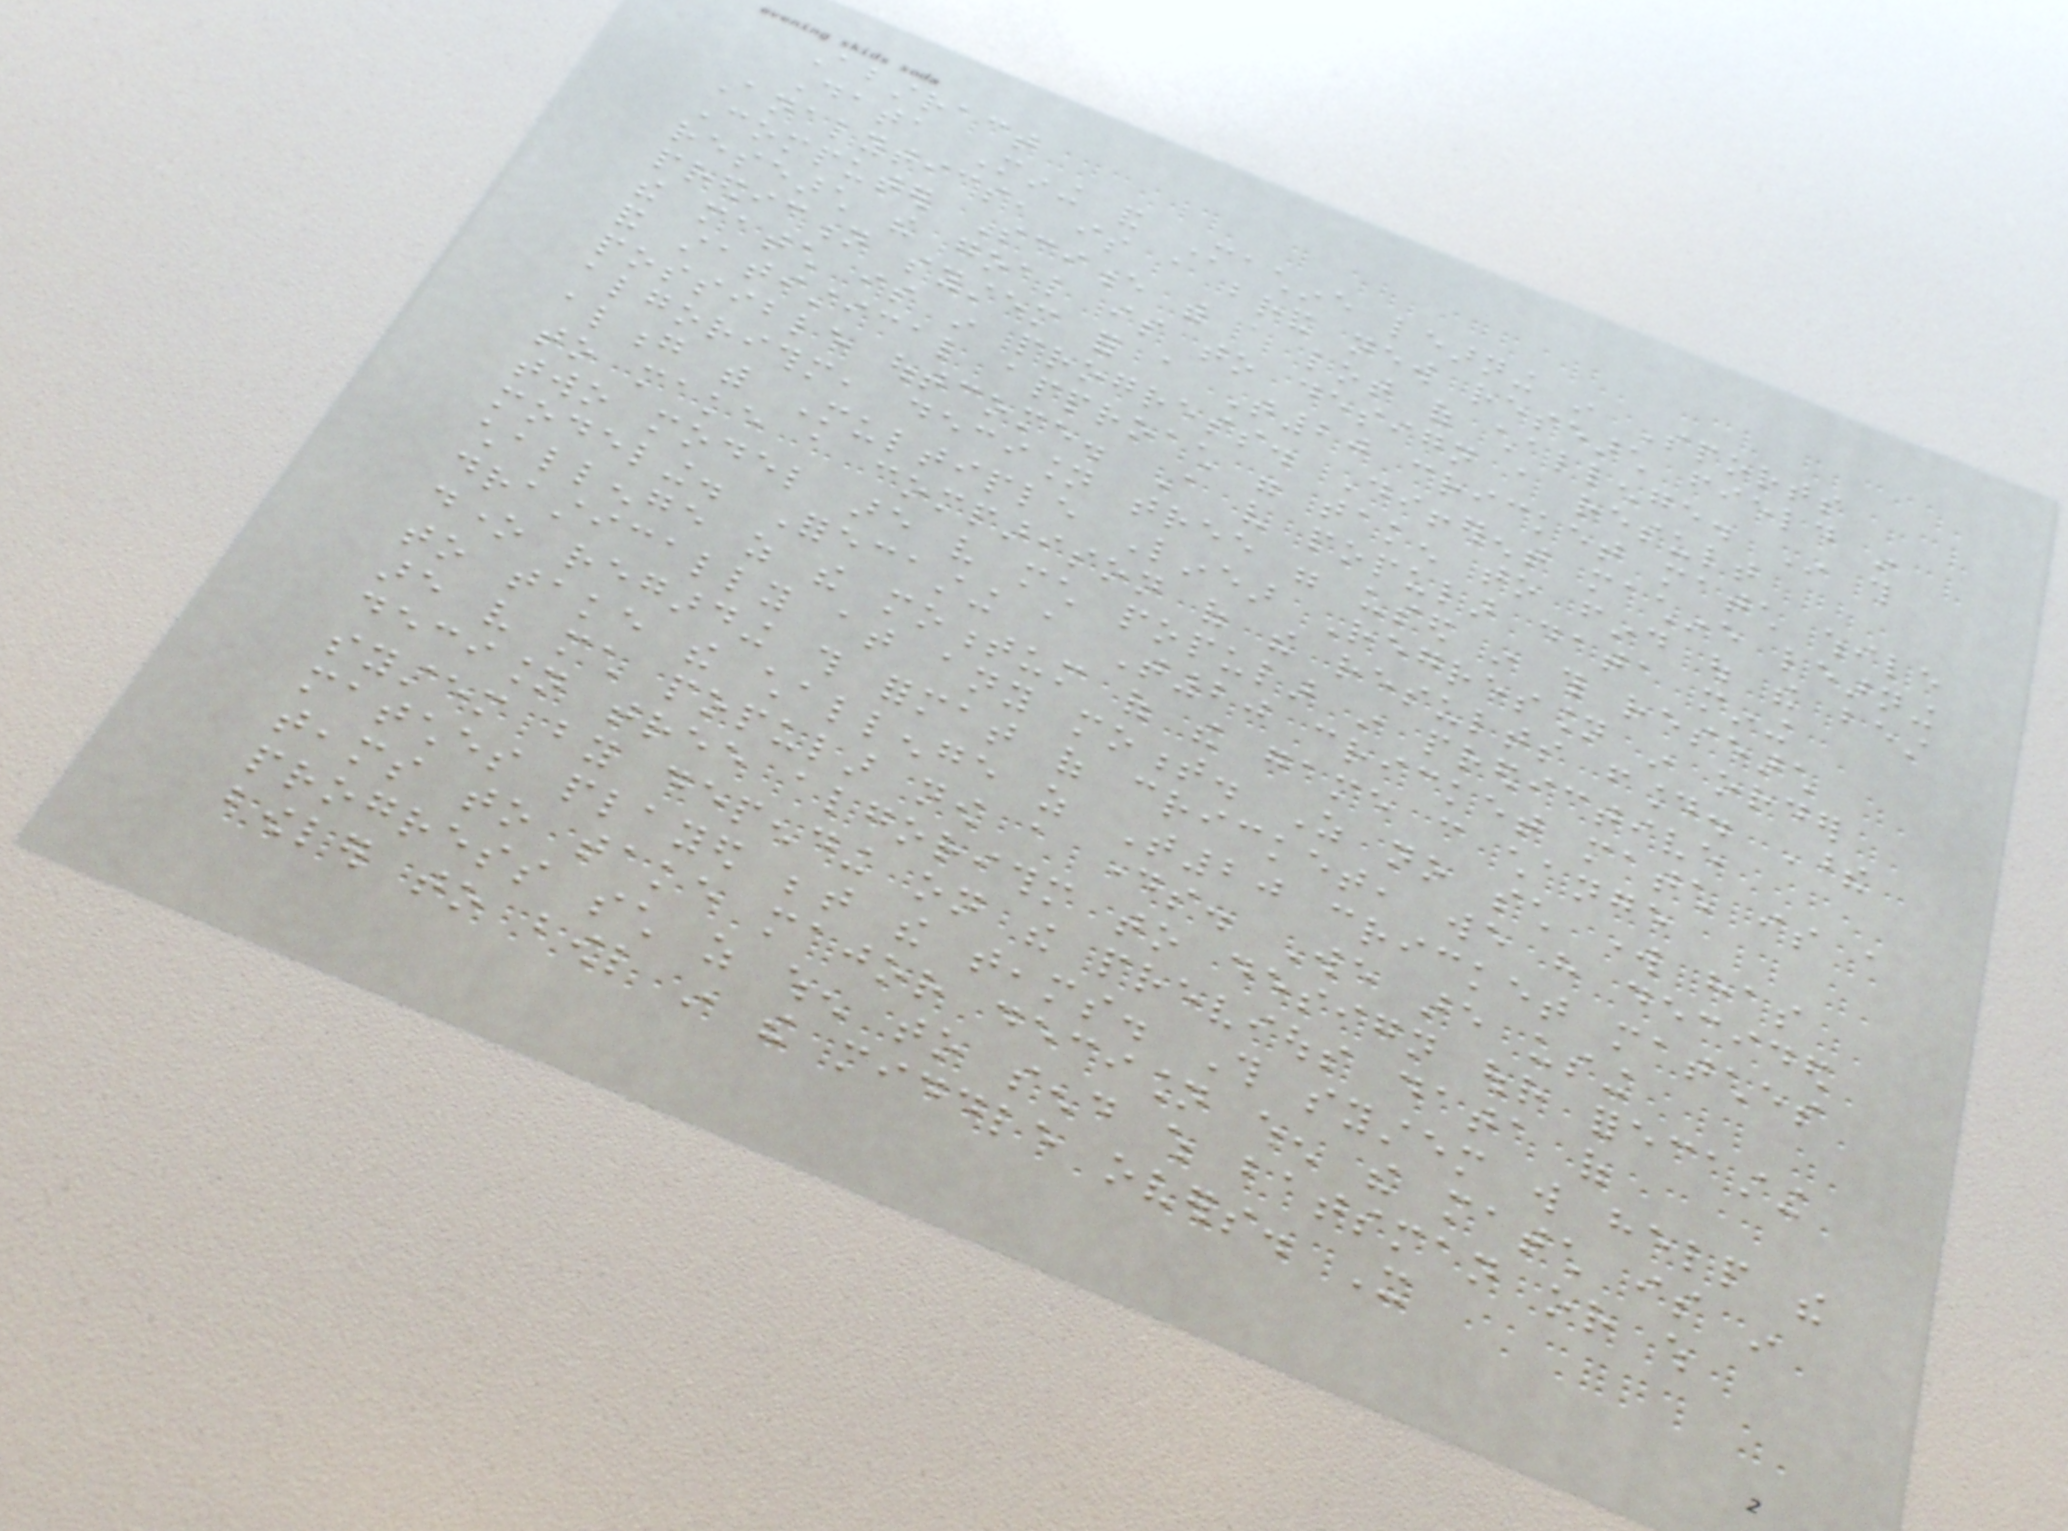Abstract
Data Mining and Machine learning in Sports
Analytics, is a brand new research field in
Computer Science with a lot of challenge. In this
research the goal is to design a result
prediction system for a T20 cricket match while
the match is in progress. Different machine learning
and statistical approach were taken to find out the best
possible outcome. A very popular data mining
algorithm, decision tree were used in this research
along with Multiple Linear Regression in order
to make a comparison of the results found. These
two model are very much popular in predictive
modeling. Forecasting a T20 cricket match is a
challenge as the momentum of the game can change
drastically at any moment. As no such work has
done regarding this format of cricket, we have decided
to take the challenge as T20 cricket matches
are very much popular now a days. We are using
decision tree algorithm to design our forecasting
system by depending on the previous data of
matches played between the teams. This system will help the
teams to take major decision when the match is in
progress such as when to send which batsman or which
bowler to bowl in the middle overs. It
